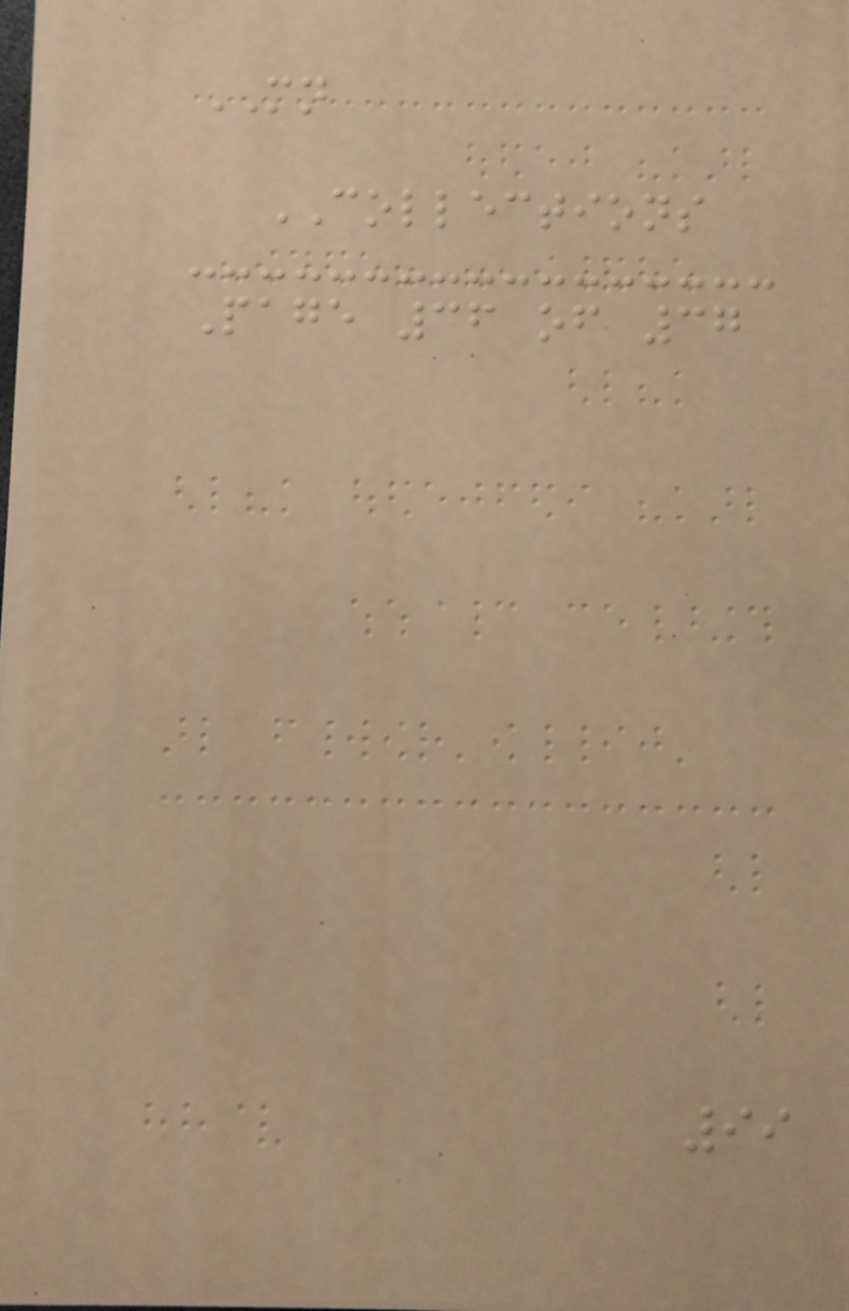MN
COLLECTIONS
Page 36 of 37
99
